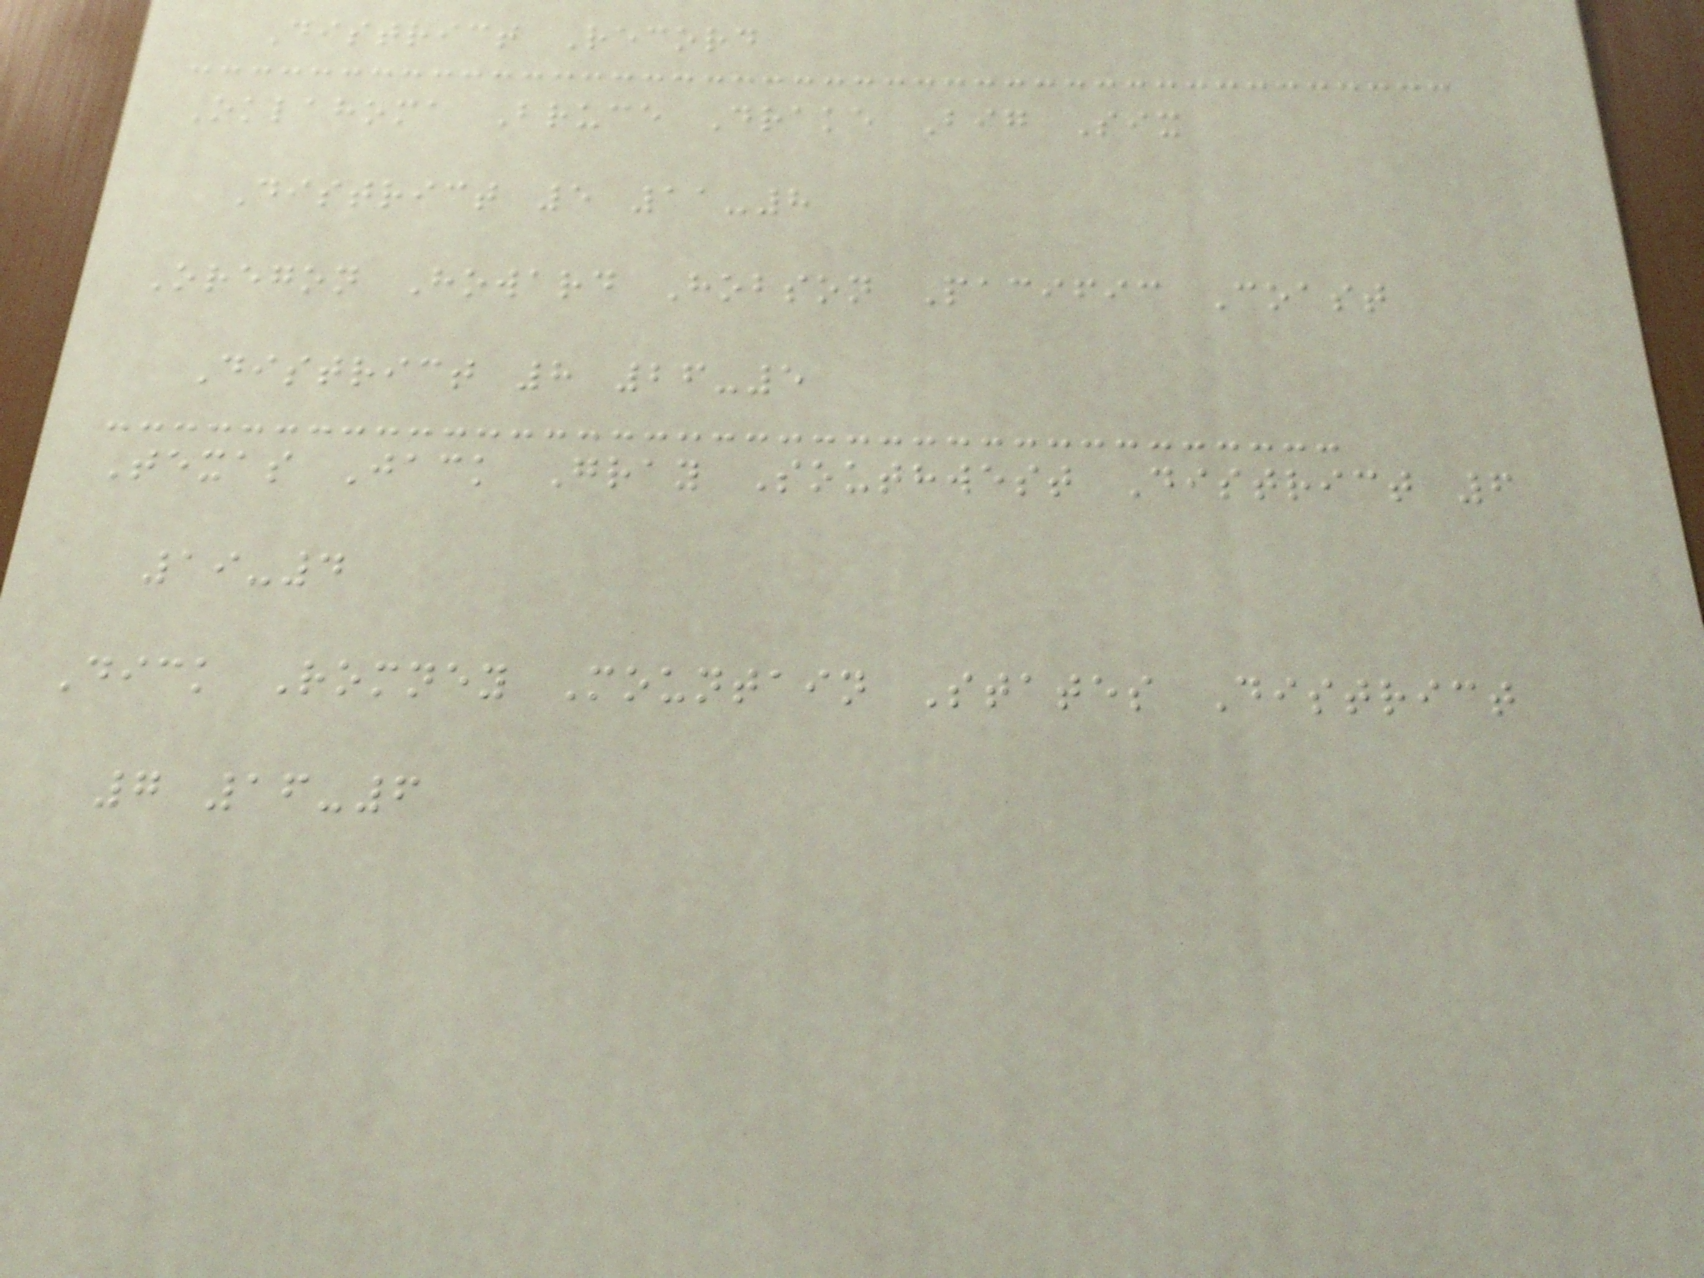District Record
Oklahoma Bruce Drake Big Six
District 5 11-8
Oregon Howard Hobson Pacific Coast
District 8 26-5
Texas Jack Gray Southwest District 6
19-4
Dick Romney Mountain States District
7 16-6
